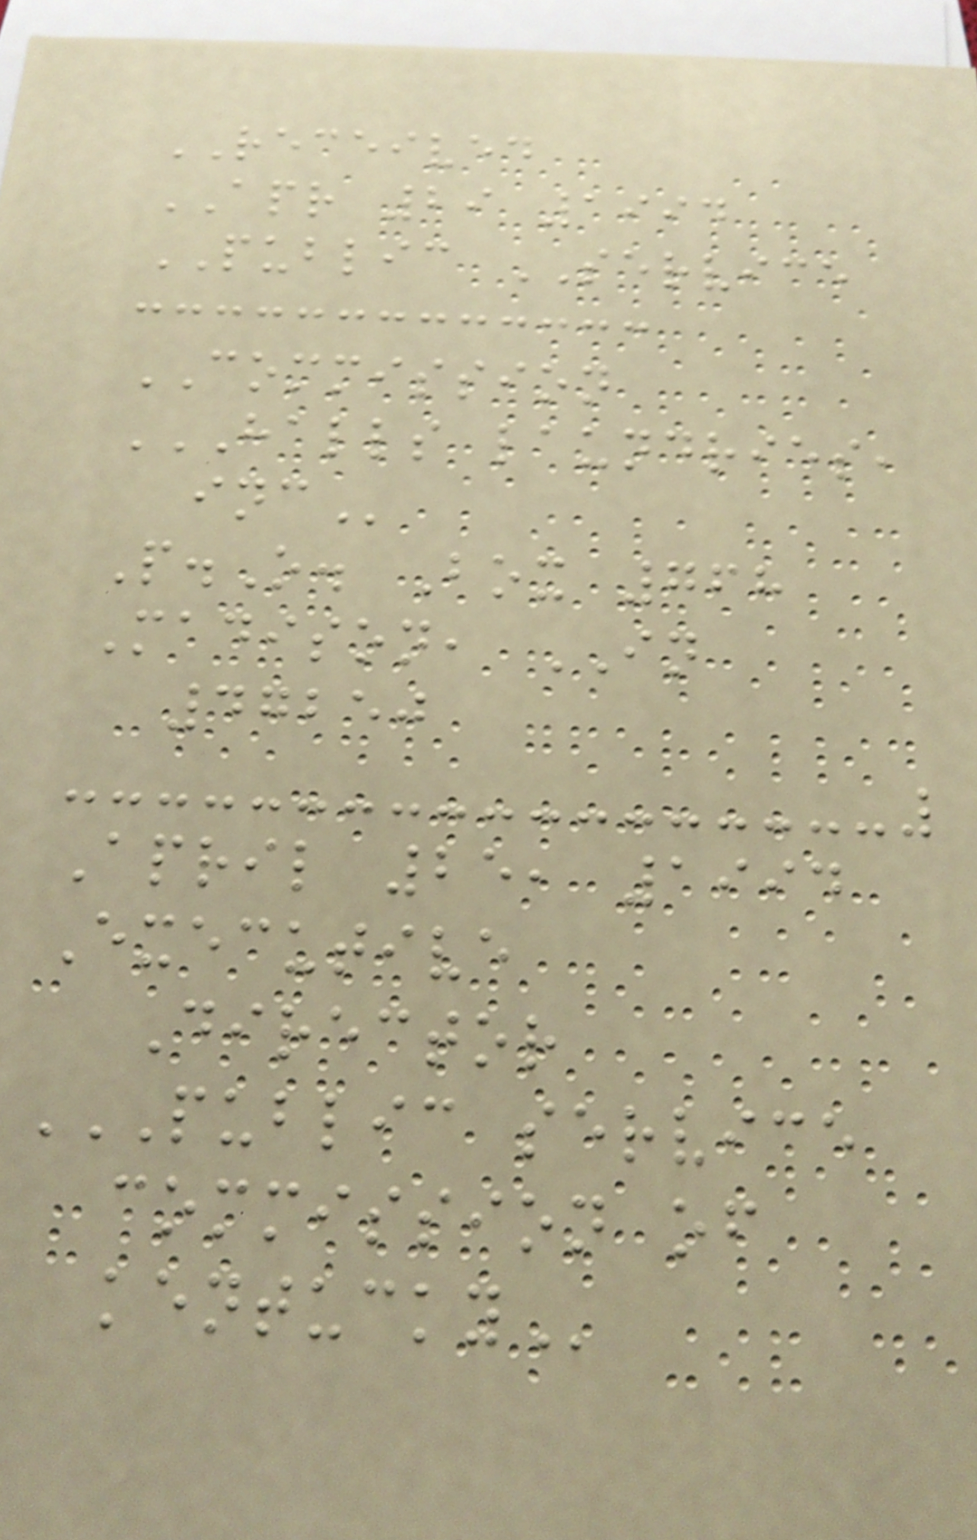RECEIVED
APR 29 1994
PUBLIC SERVICE
COMMISSION
HALLS LAUNDRIES,
INC
P.O. Box 768
Madison, IN
47250
April 25, 1994
Executive
Director
PUBLIC SERVICE
COMMISSION OF
KENTUCKY
